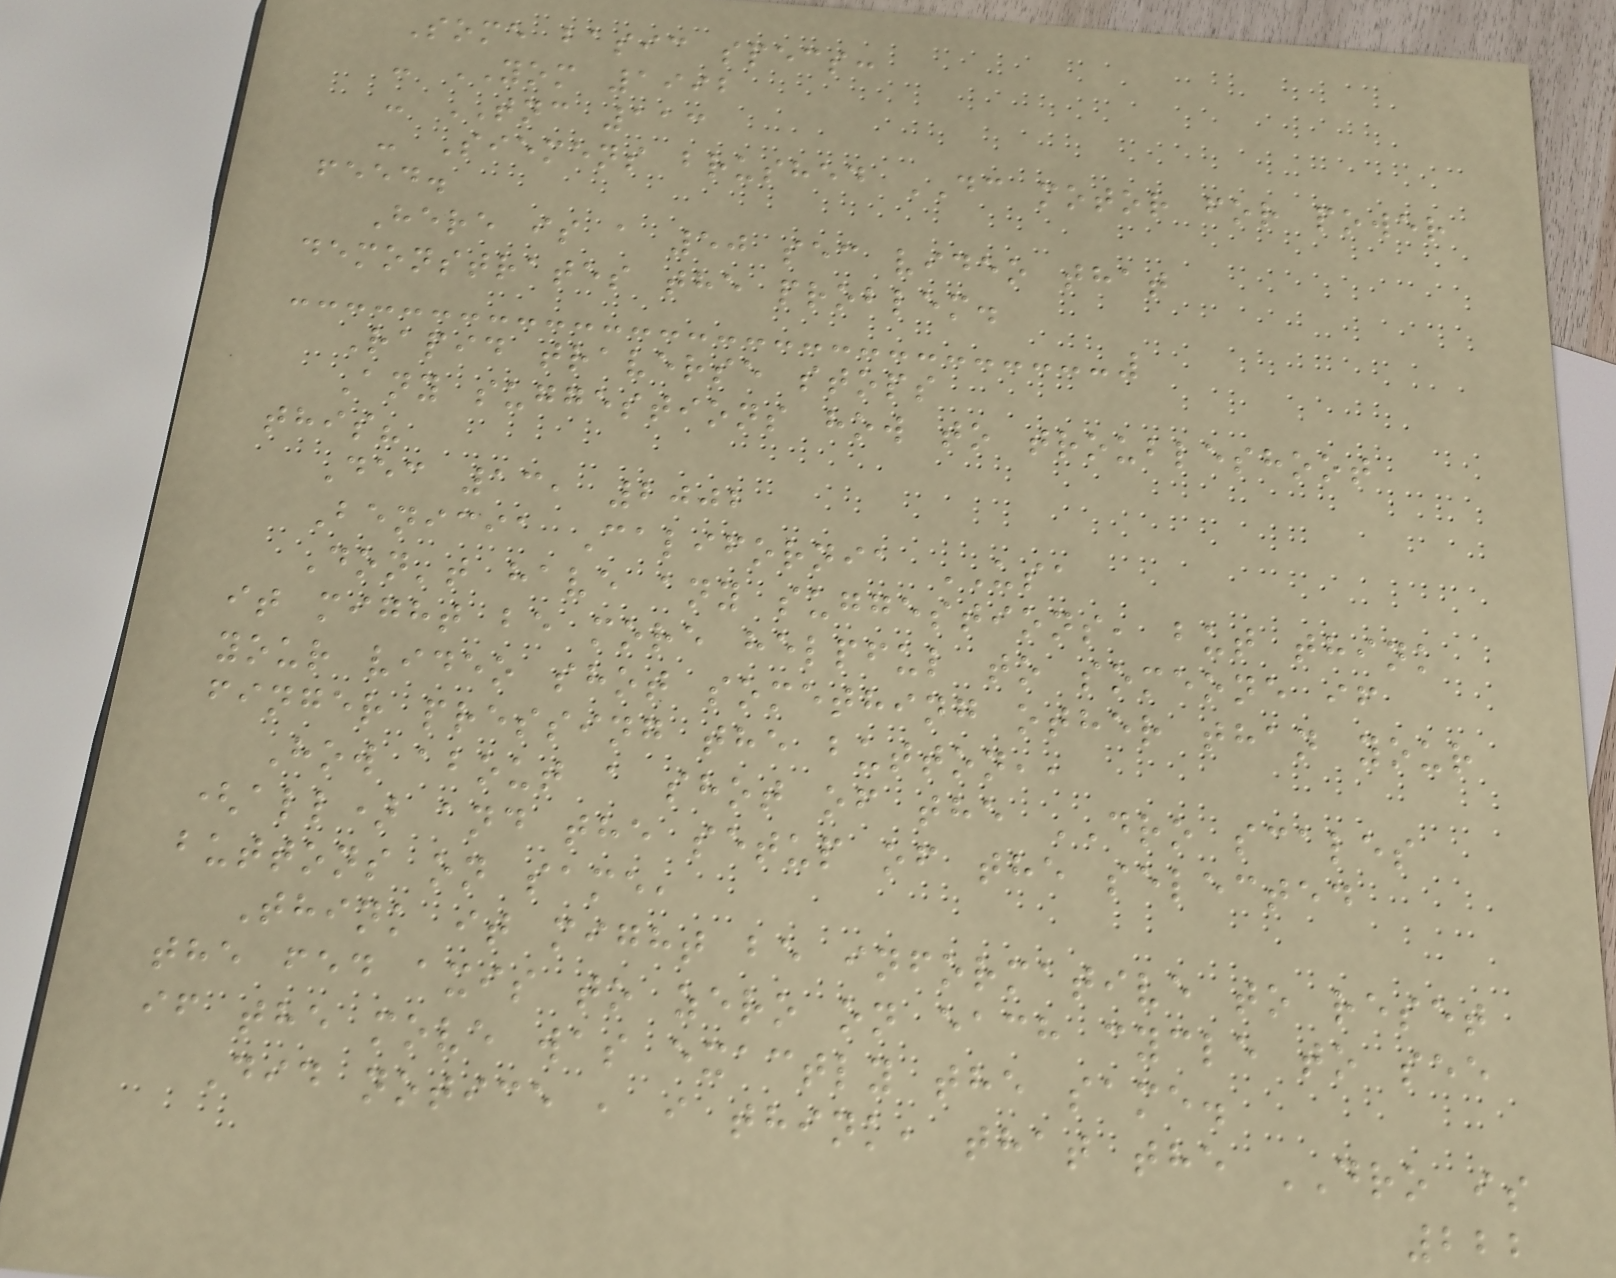Some basic specs:
- YOM 1992
- TNC 113
- Siemens brushed DC motor for power
feed.
Here is a 50 sec video that
demonstrates the problem.
Rapid traverse stops
Any suggestions how to troubleshoot
this?
Dec 13, 2002
Benicia California USA
Don't have any suggestions, but think
it might be more helpful to someone if
your video shot something other than your
finger pressing the button,,
How about a shot of the DRO scales
(all) and the setup of the selected
buttons on same,
Think it might be informative to reset
the fed axis to zero on each cycle to see
if the move was exactly the same.
Did notice , i think, that the DRO is
222
